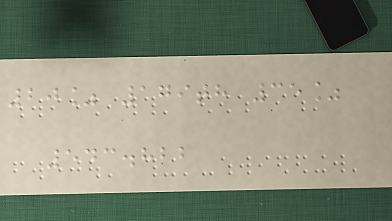20% 179th 35%
543.822
